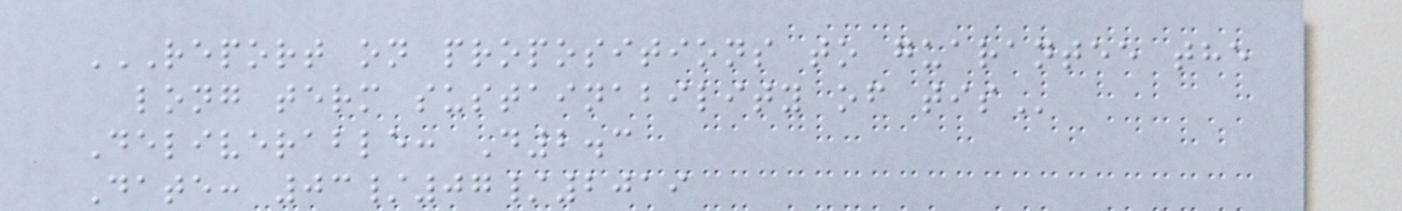REPORT ON PROPOSITIONS TO GUARANTEE THE
LONG TERM SUSTAINABILITY OF TIS
Deliverable: D2.3
Date: 03/07/2019
